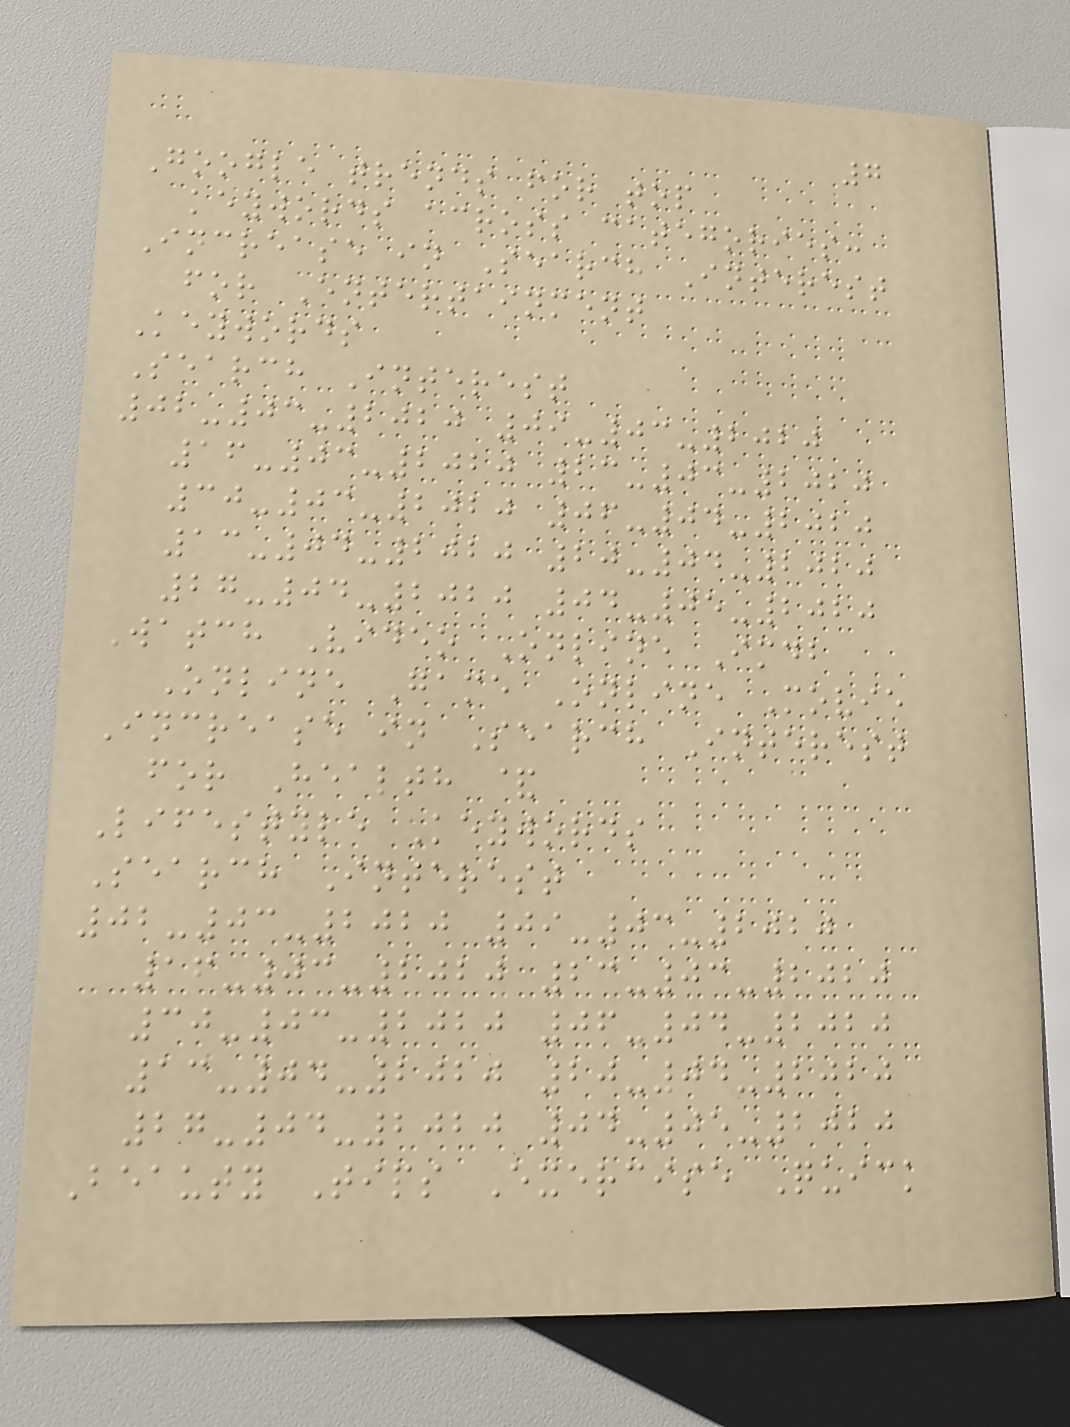7
Google trends for top
keywords across categories:
Increase in Search Interest
for Entertainment
Keywords
Search Interest
02-03-2020 09-03-2020
16-03-2020 23-03-2020
30-03-2020 06-04-2020
13-04-2020 20-04-2020
27-04-2020 04-05-2020
Watch Video Online Imdb
Online Game Online Movie
Increase in Search Interest
for Health &
Lifestyle Keywords
Search Interest
02-03-2020 09-03-2020
16-03-2020 23-03-2020
30-03-2020 06-04-2020
13-04-2020 20-04-2020
27-04-2020 04-05-2020
Beauty Tips Exercise Quick
